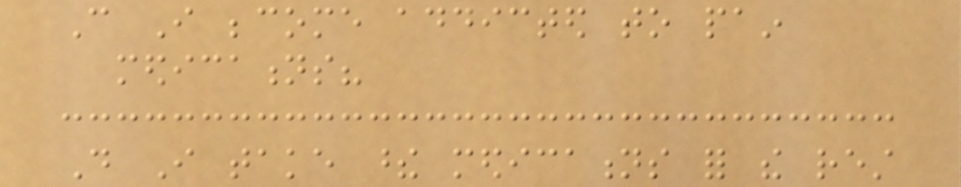Can I become addicted to pain
medications?
Do I take these medications for the rest
